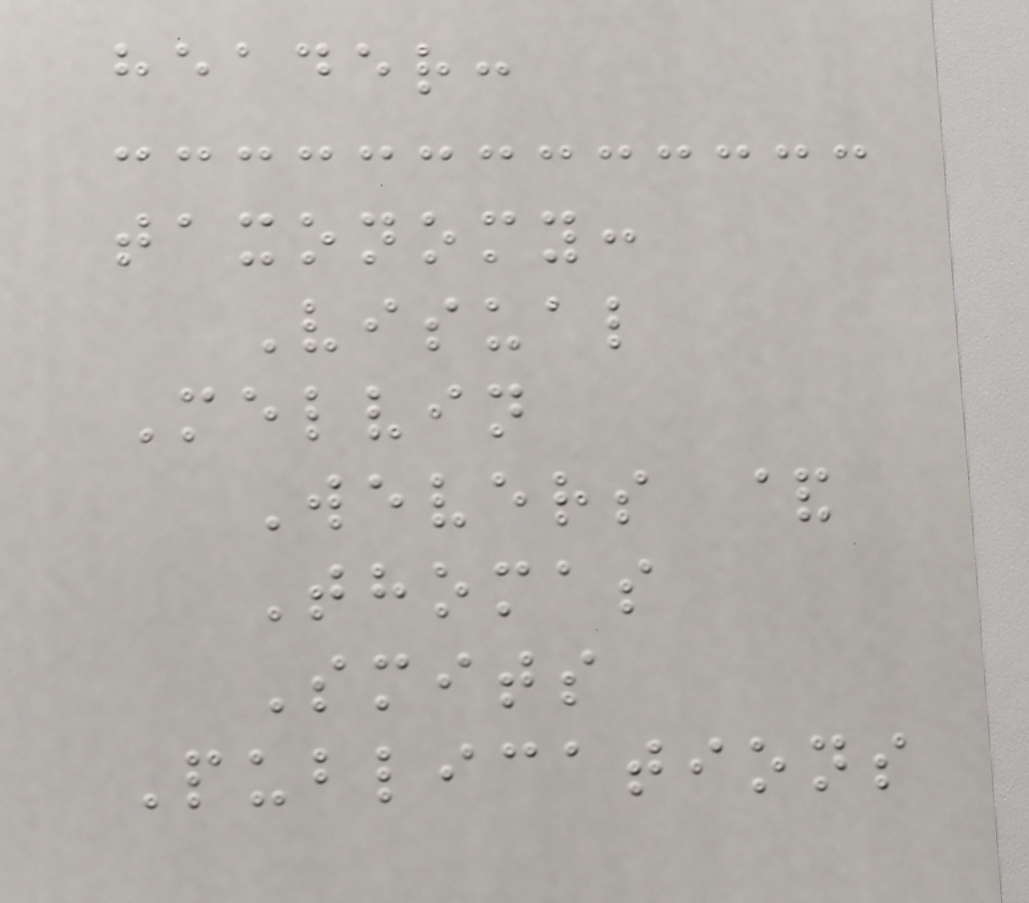header:
taxonomy:
Visual
Melvin
Wevers &
Thomas
Smits
Publications
